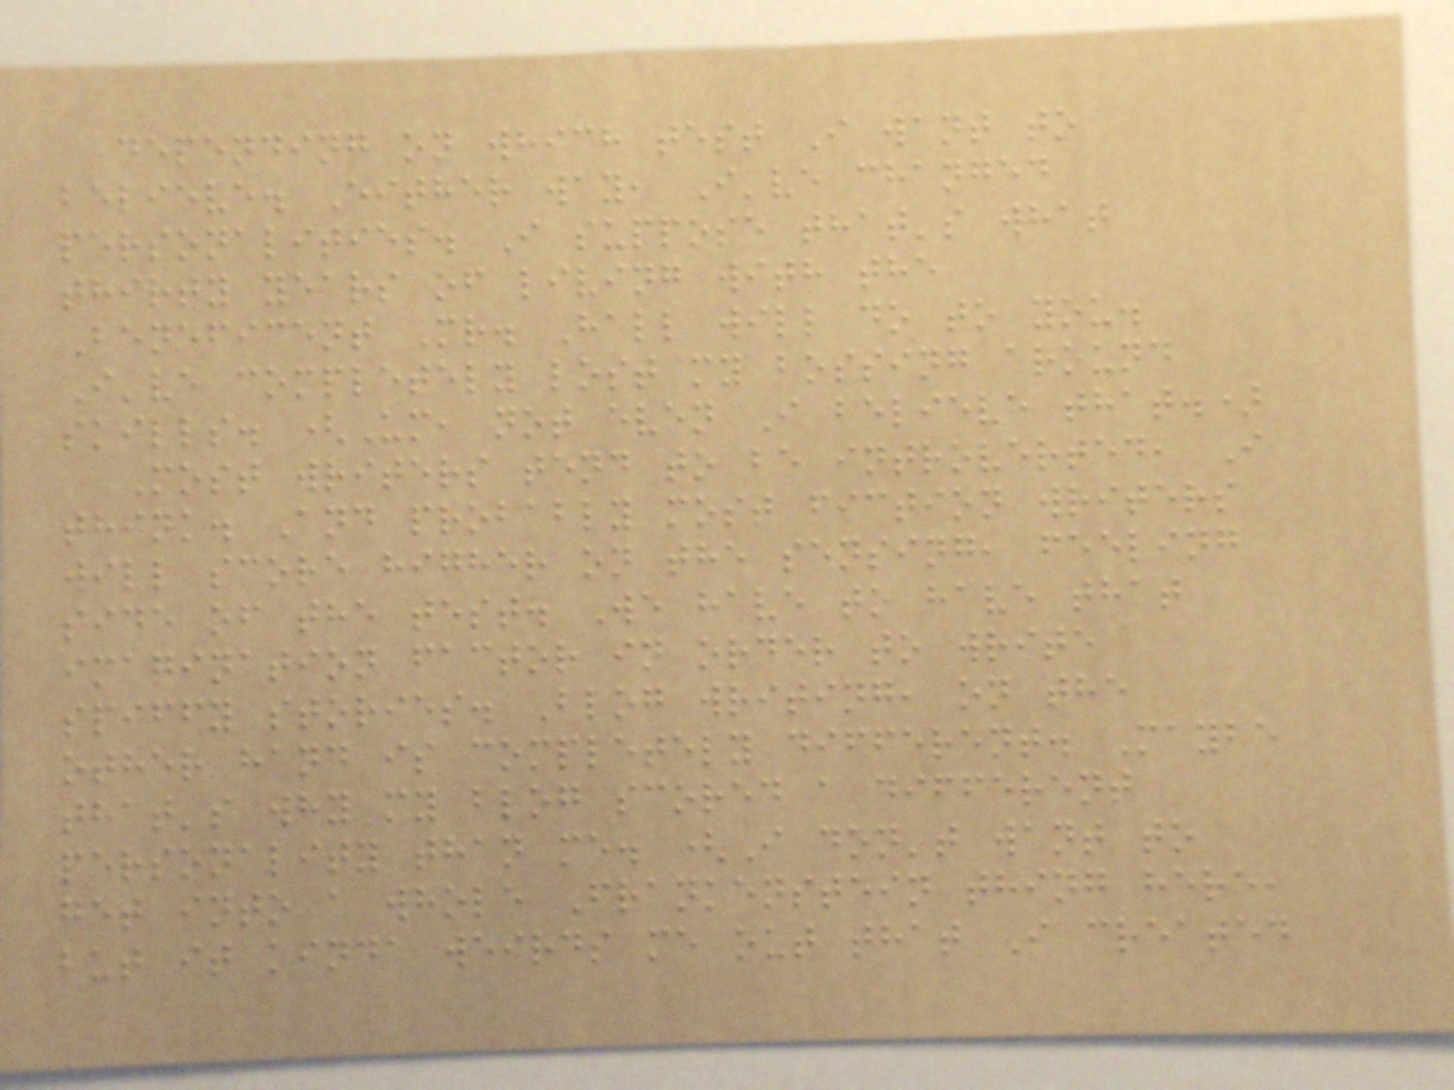depending on which test I want to
believe. Either way, I've changed
personalities. I suppose that's what
thirty years of living with the
Beneficent Mr. Hall will do to you.
I've completely lost my bossing around
skills. (Um, not even I believe that.)
Most writers tend to be introverted, I
think. And probably most fiction writers
will score higher on the sensing, feeling
side of the test. We have to have that
imagination factor in order to write
spiffy stories. Blog writing, on the
other hand is completely different. Maybe
that's why my blog scored a different
personality than me. (I don't want to
get into a whole Frankenstein thing here,
but it kinda weirds me out that I created
